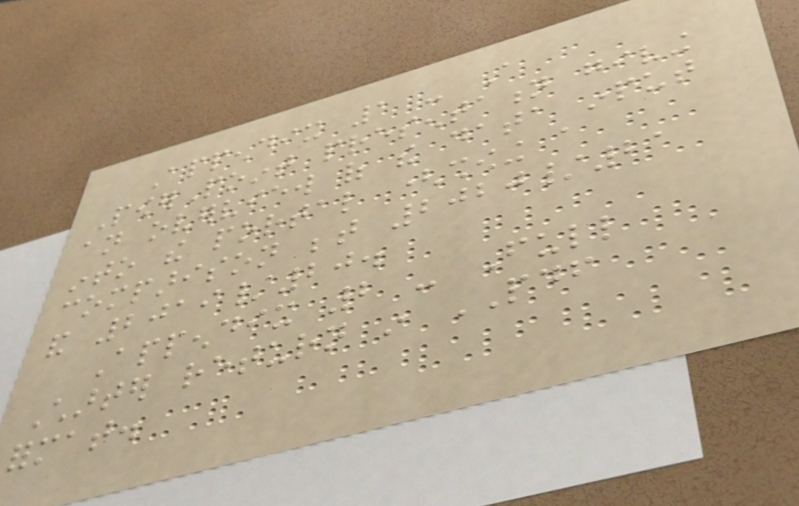Appendix 1 - A
PowerPoint presentation giving
an overview of the data input
into the portal (showing a
comparison between 2020/21
and 2019/20.
Appendix 2 - Full
Charter return in PDF
format.
